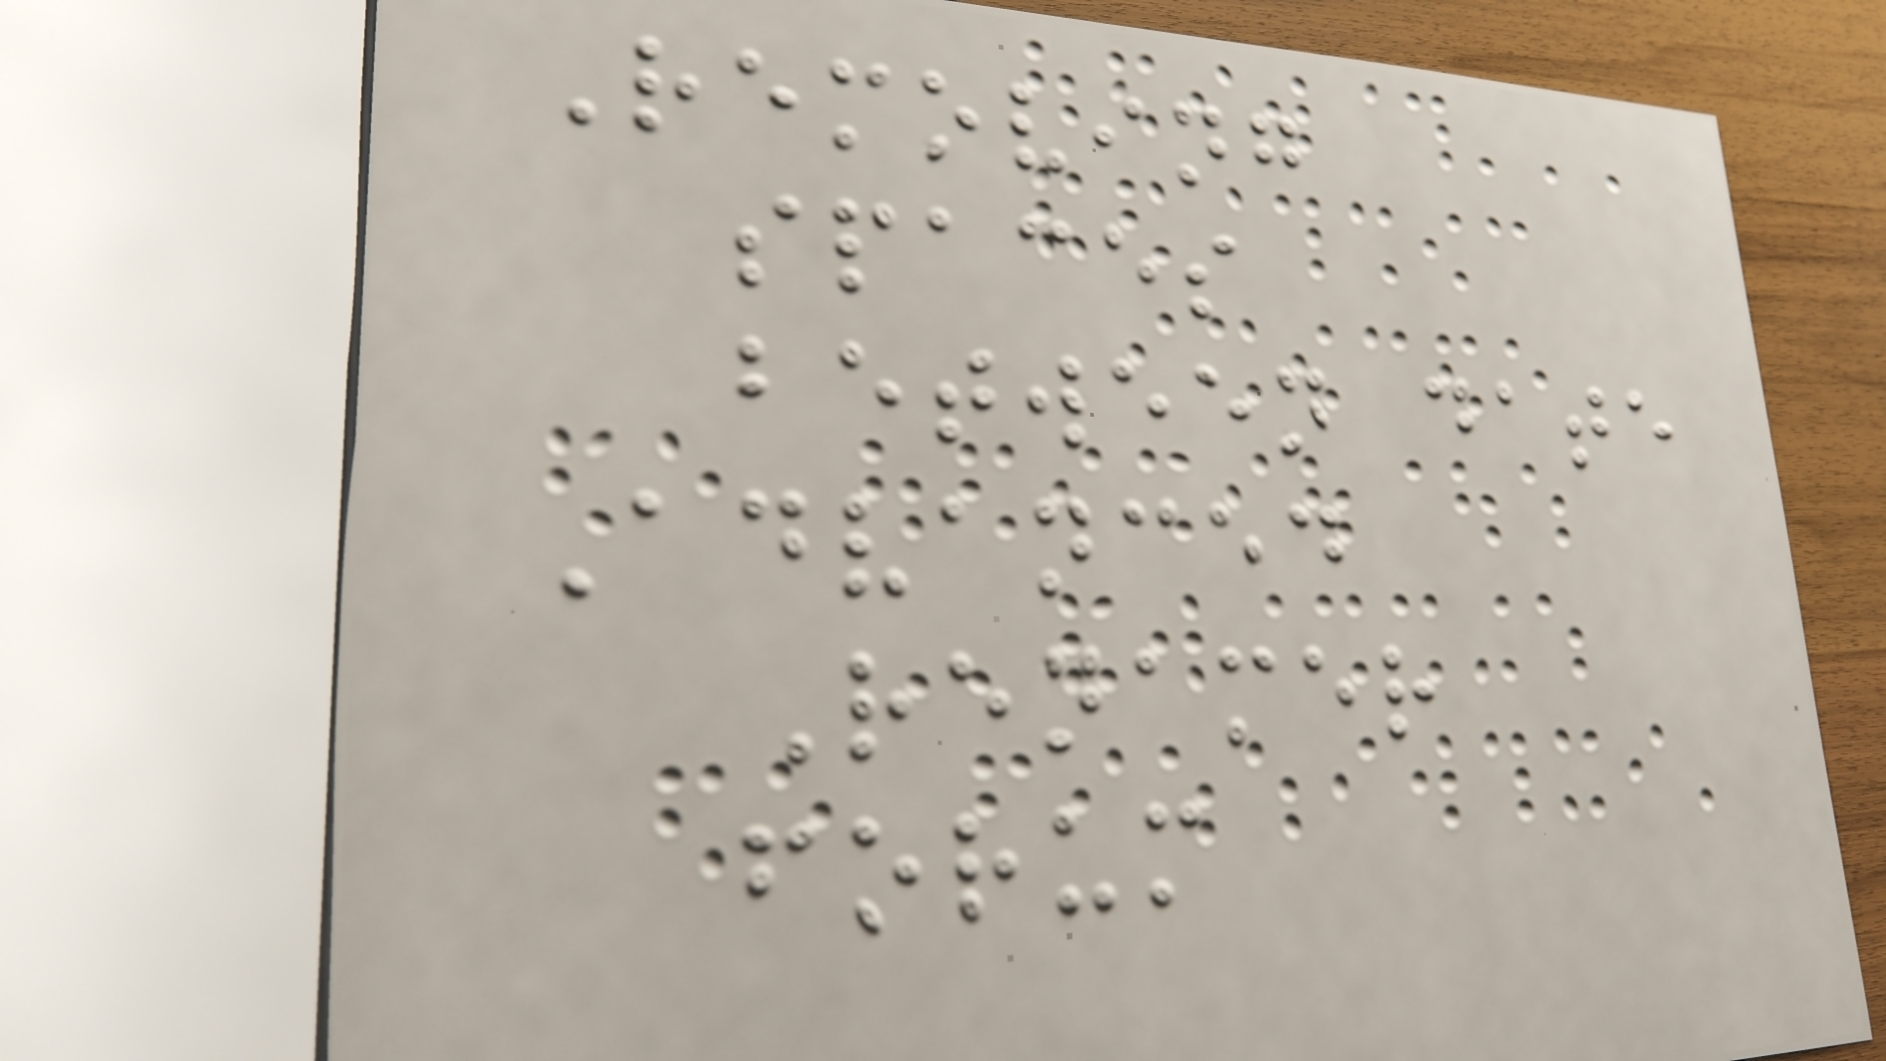Removing
spaces
between date
Advanced
Renamer
forum
